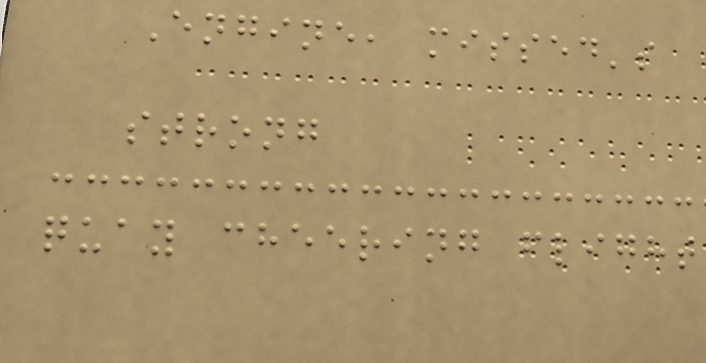Engine, missed's
strong
quay cheering flight
